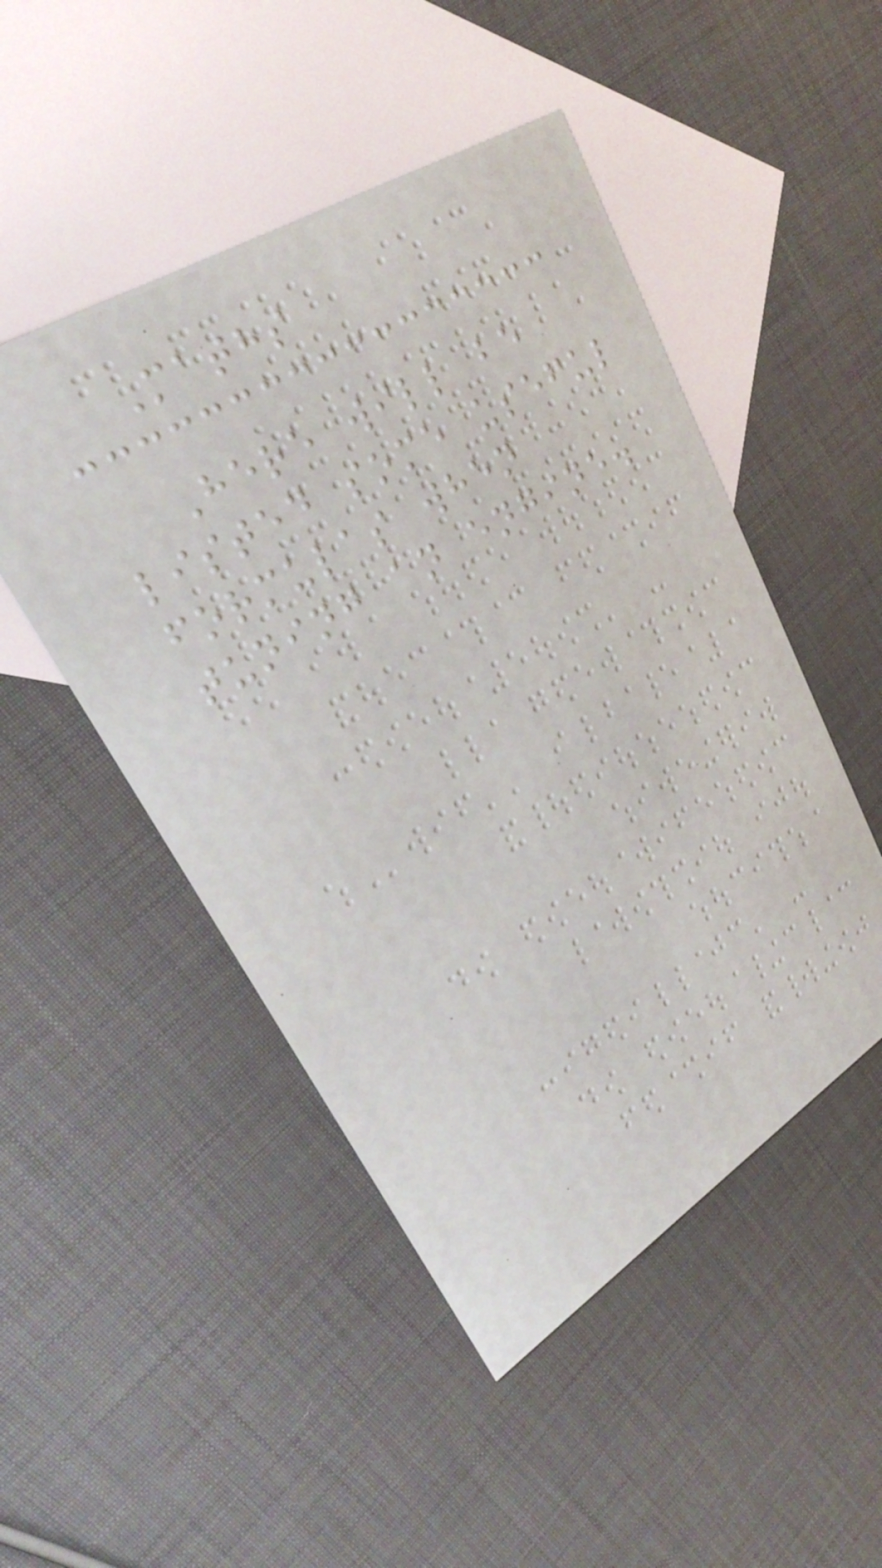Maths
Here will be
listed some useful
formulas when
tuning an engine.
